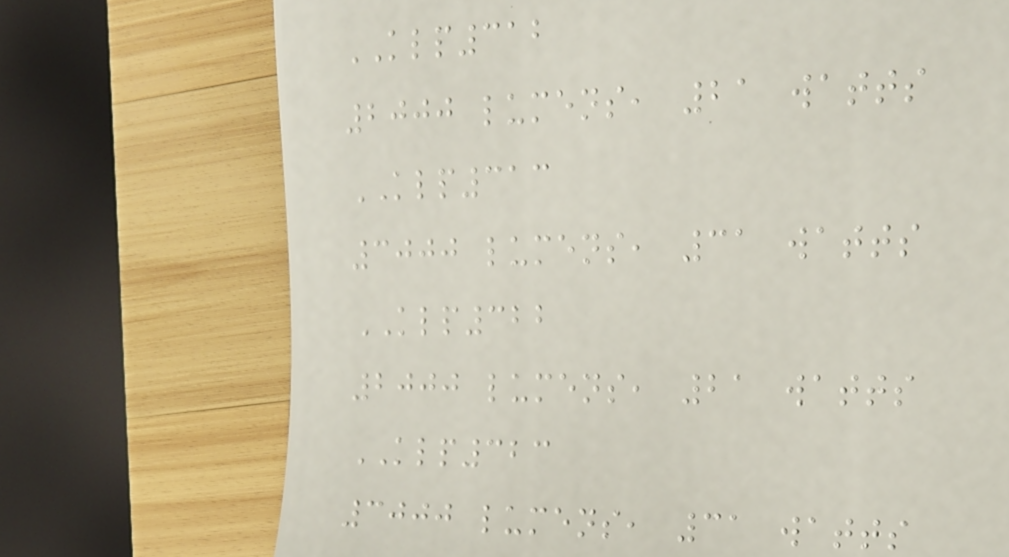KLP312
2000 lumens, 21 watts
KLP313
3000 lumens, 31 watts
KLP322
2000 lumens, 21 watts
KLP323
3000 lumens, 31 watts
